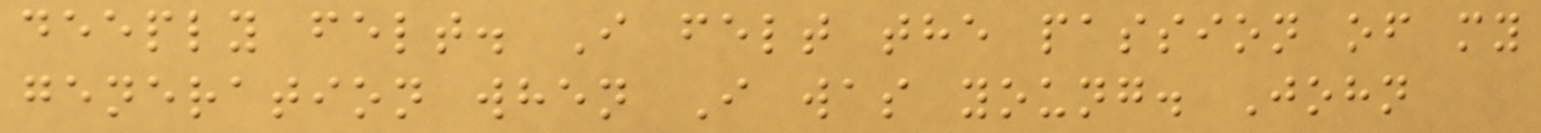deeply felt. I felt the passion of my
generation when I was young. John
